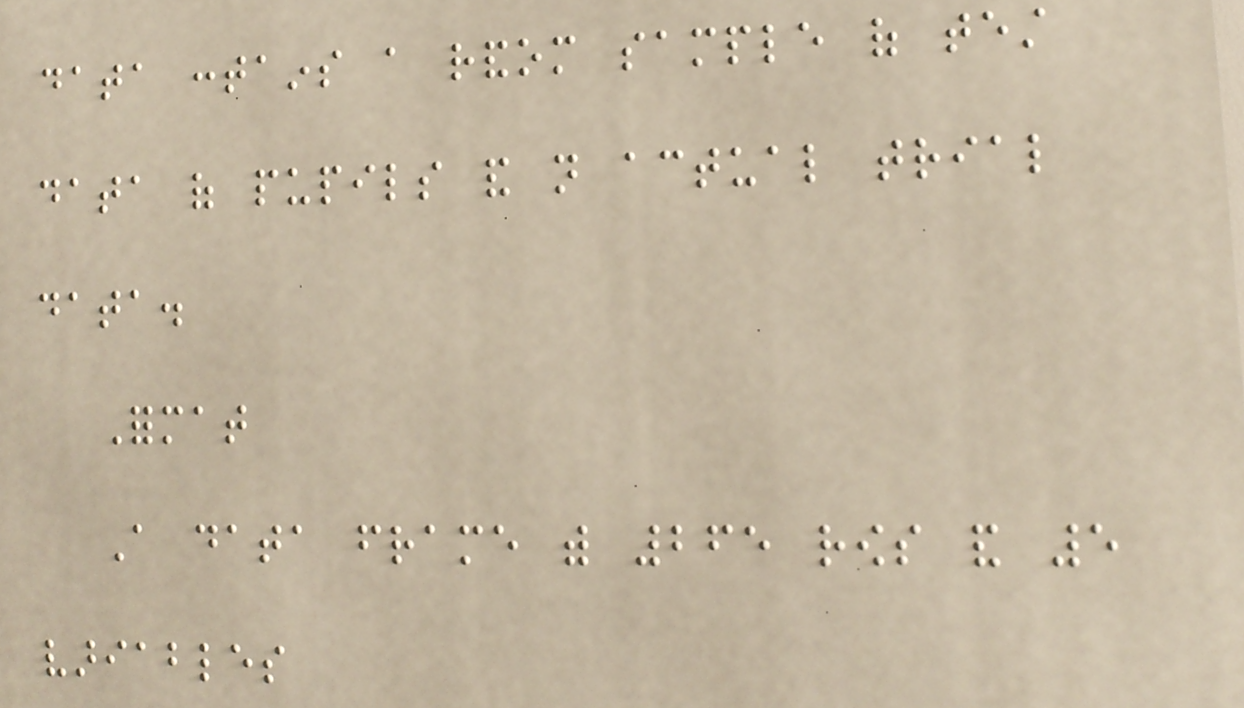data contains a random sample of test
data of pupils and not actual trial
data.
Format
A data frame with 265 rows and 5
variables
